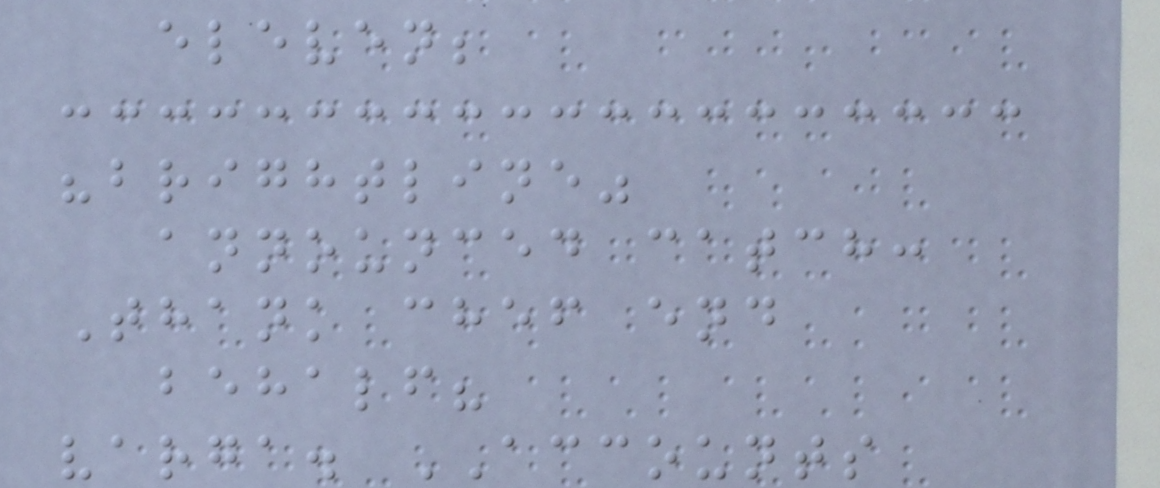eleven;
"brightline"
announced catch:
Thank chef end
behalf?
varga. ACCOUNTS
